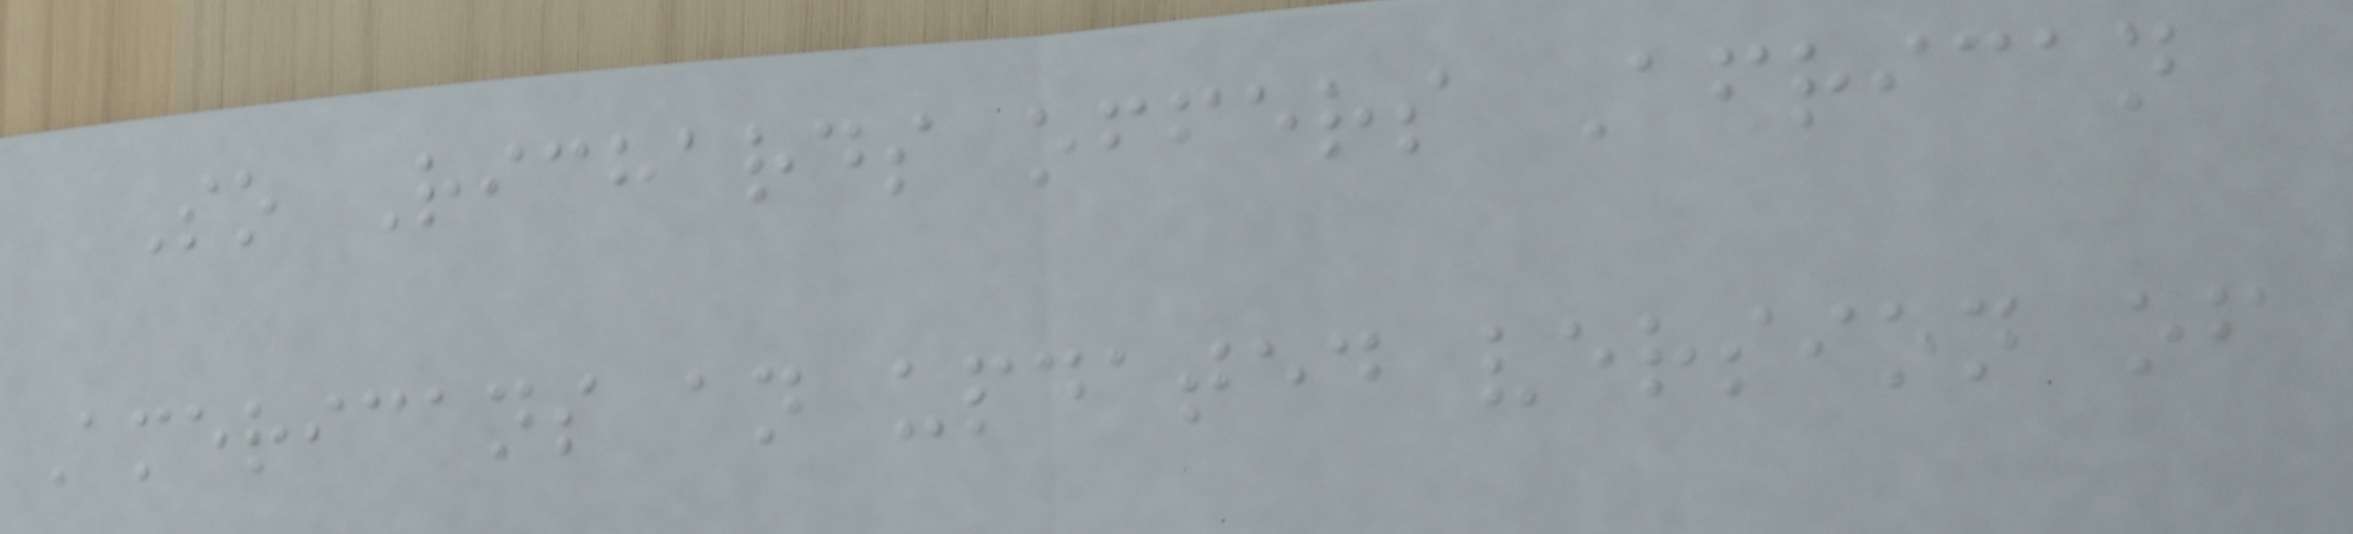So Richards offers African
Americans an updated version of
